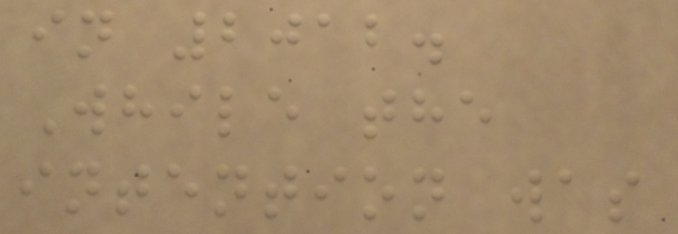in 2012.
While the
intention was
